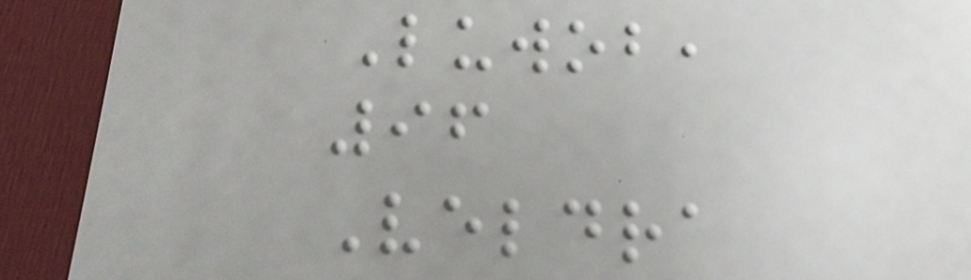Luwob,
96
Veldra
